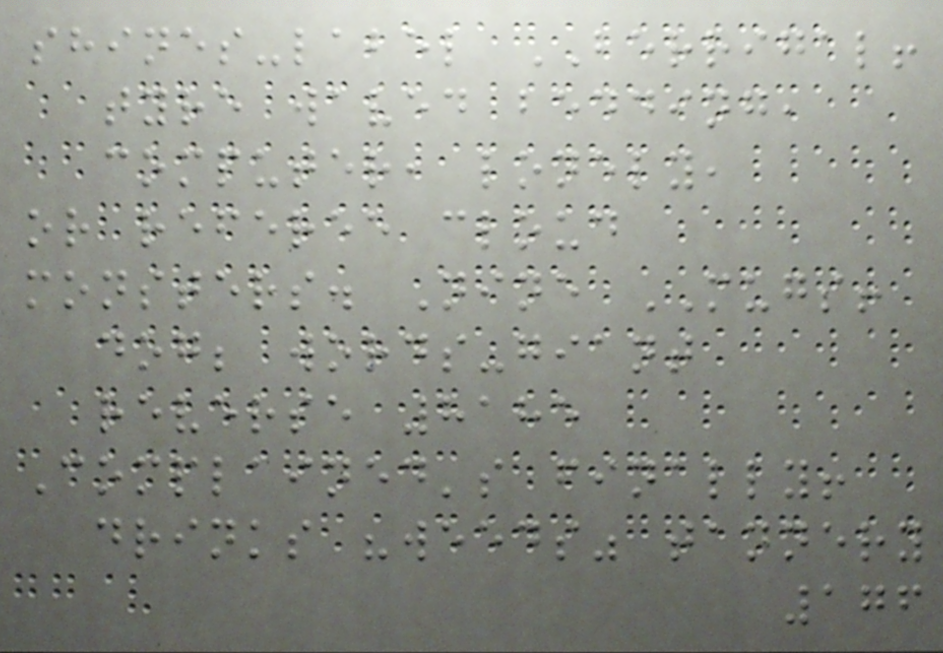shines-label BERRIGAL!
tyre waved bedding,
computer, lonely,
or referee cloud
monsters. Nine MUGS!
dog; words-giant
reverse 8185
Complained's finally!
drinks "weeds" tannery
176
